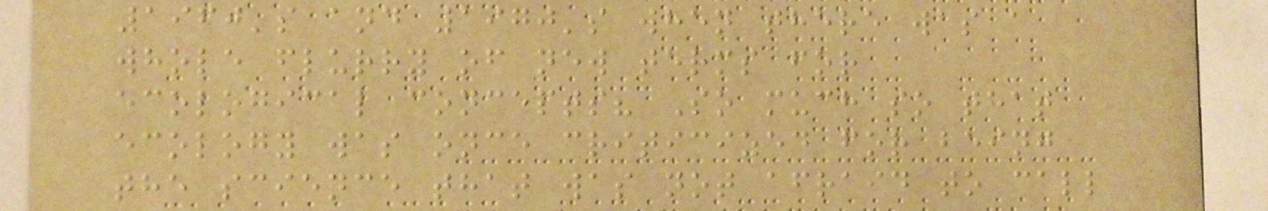1960's and 1970's when there was a
whole flurry of new terms for
ecological concepts? So much so that
ecology was once criticized for being
the science that was not afraid to call
